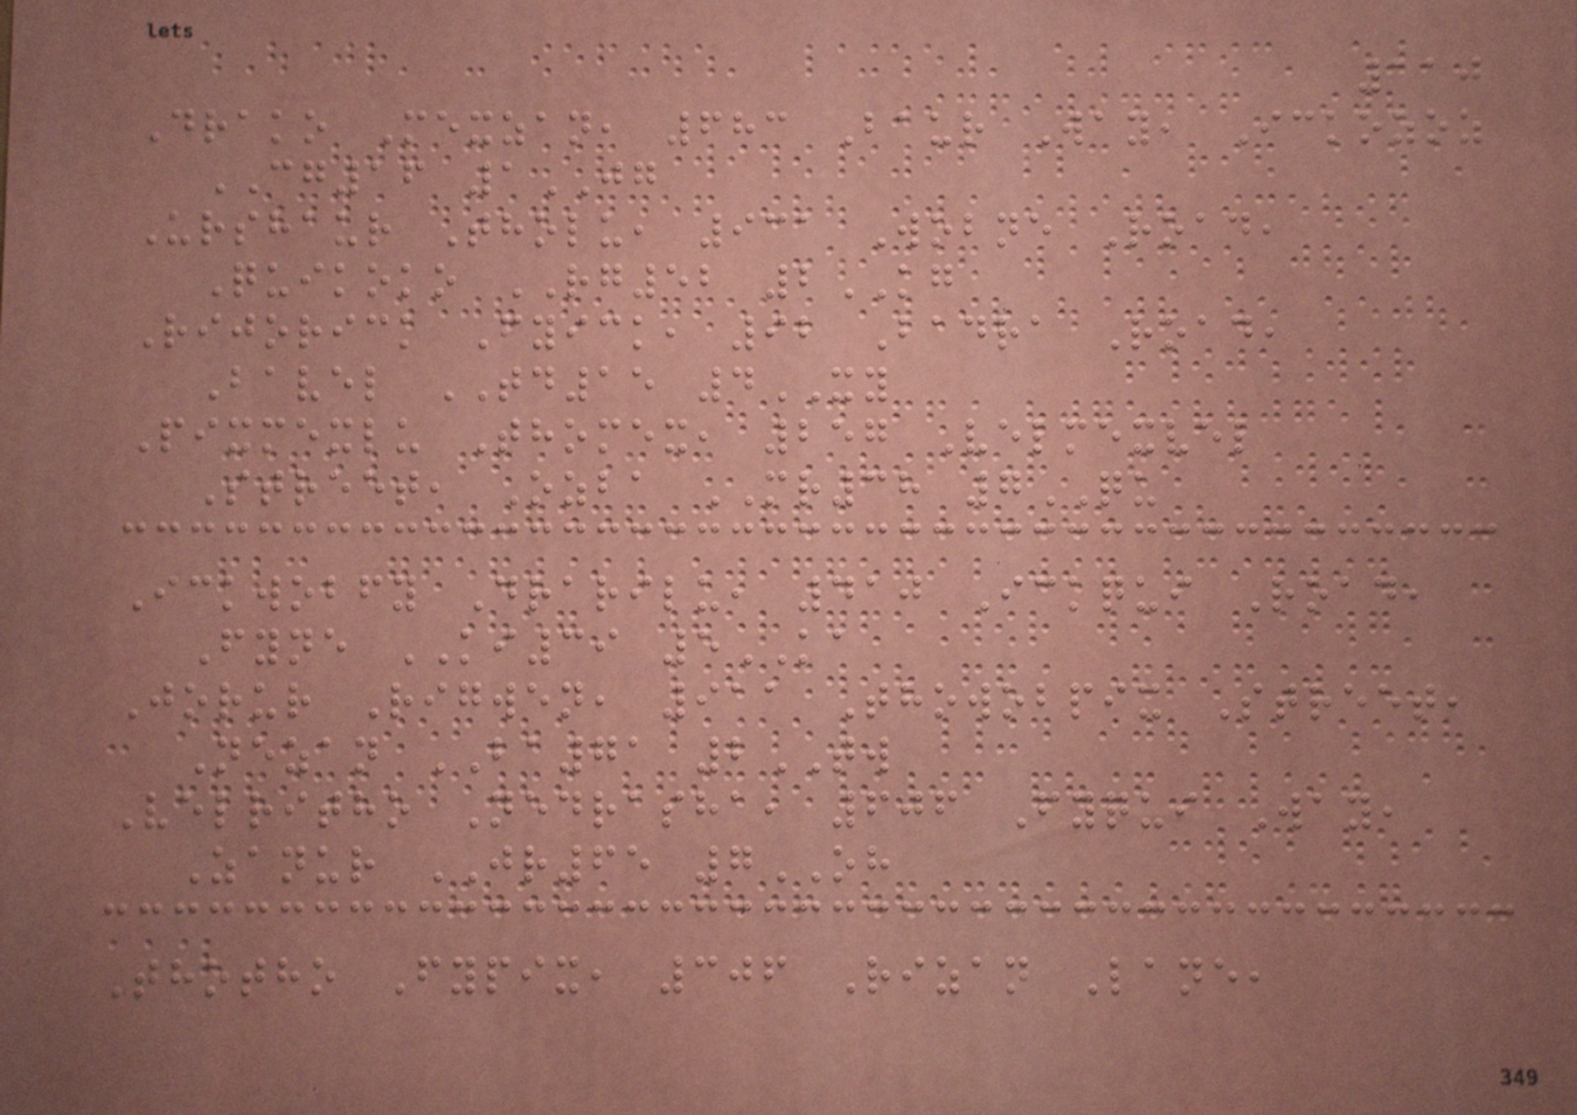110
Drako Mexzan, 683 Baur Way, Ickozoz
CG16 1JG
Urshaur Tholu, 931 Wobne Road,
Quikoko RG52 2KG
Rijorick Fyick, 92 Badra Road,
Bavel TD15 4XY
Pixmexlu Thomex, 257 Velmexvel
Street, Ozba MR38 7QU
Ickwobfy Drarilu, 410 Ickqui Road,
Fyne KI39 5KA
Jorur Rigwen, 911 Thowobpix Street,
Nezan BA71 2TW
Velritho Nedrasha, 606 Fyqui Way,
Zanur JR65 7OH
Thotho Fypix, 306 Rizan Lane,
